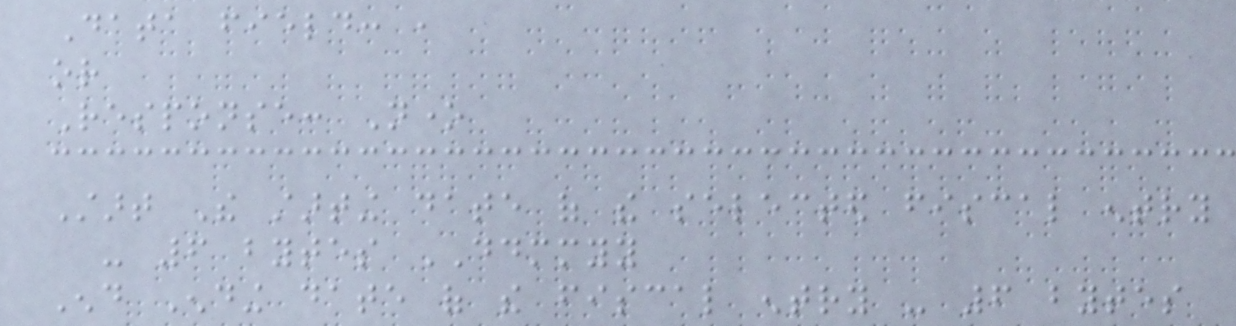Data field: ,
or
Response: None
Start The starting date of the selected fiscal entry
- 6 bytes DDMMYY
End Ending date of the fiscal entry - 6 bytes
